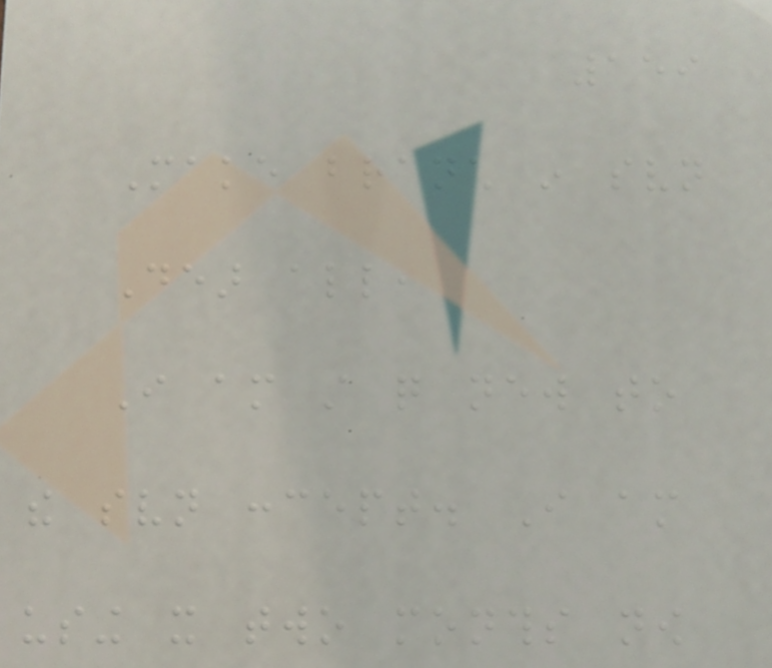159
Make branch in svn
Dear all,
I am still quite new to
the svn concept. I am
using it two months now
